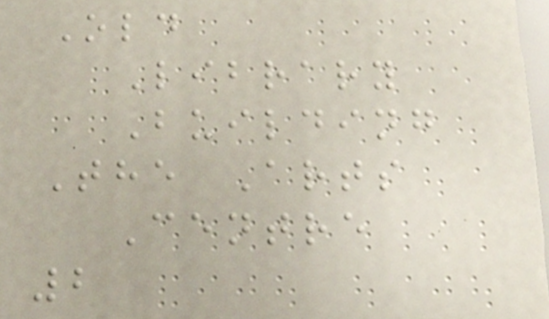Old
Library
Building
The Arts
Centre
2
